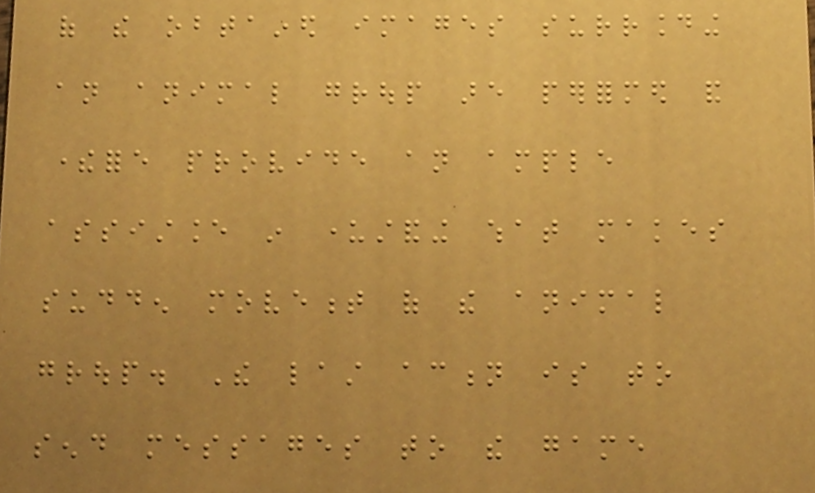of the obtained images surrounding
an animal group are performed and
therefore provide an ample
assistance in understanding what makes
sudden movement of the animal
group. The last action is to
send messages to the game
